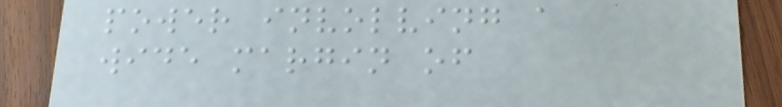power involving a
wide margin of
